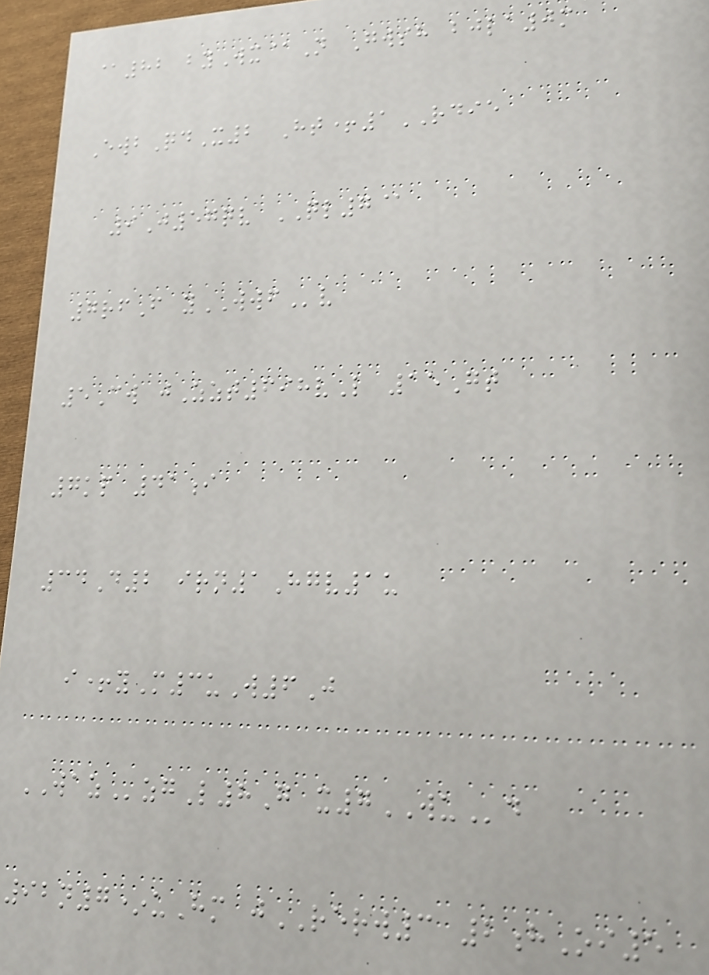@82 byWx@N Gwsh bjla0m
EwbQdX2 Ht+1RDIE
9J57qv QL7@
7rfF yWWFv
5Cw jZzt698vL 15Gt
7kp 41i
34D2 irn1Hgv1u
i+yM3uW6J
WAZzgL8G x7WUd
92n7*uHm jRERW3 2hOi5
